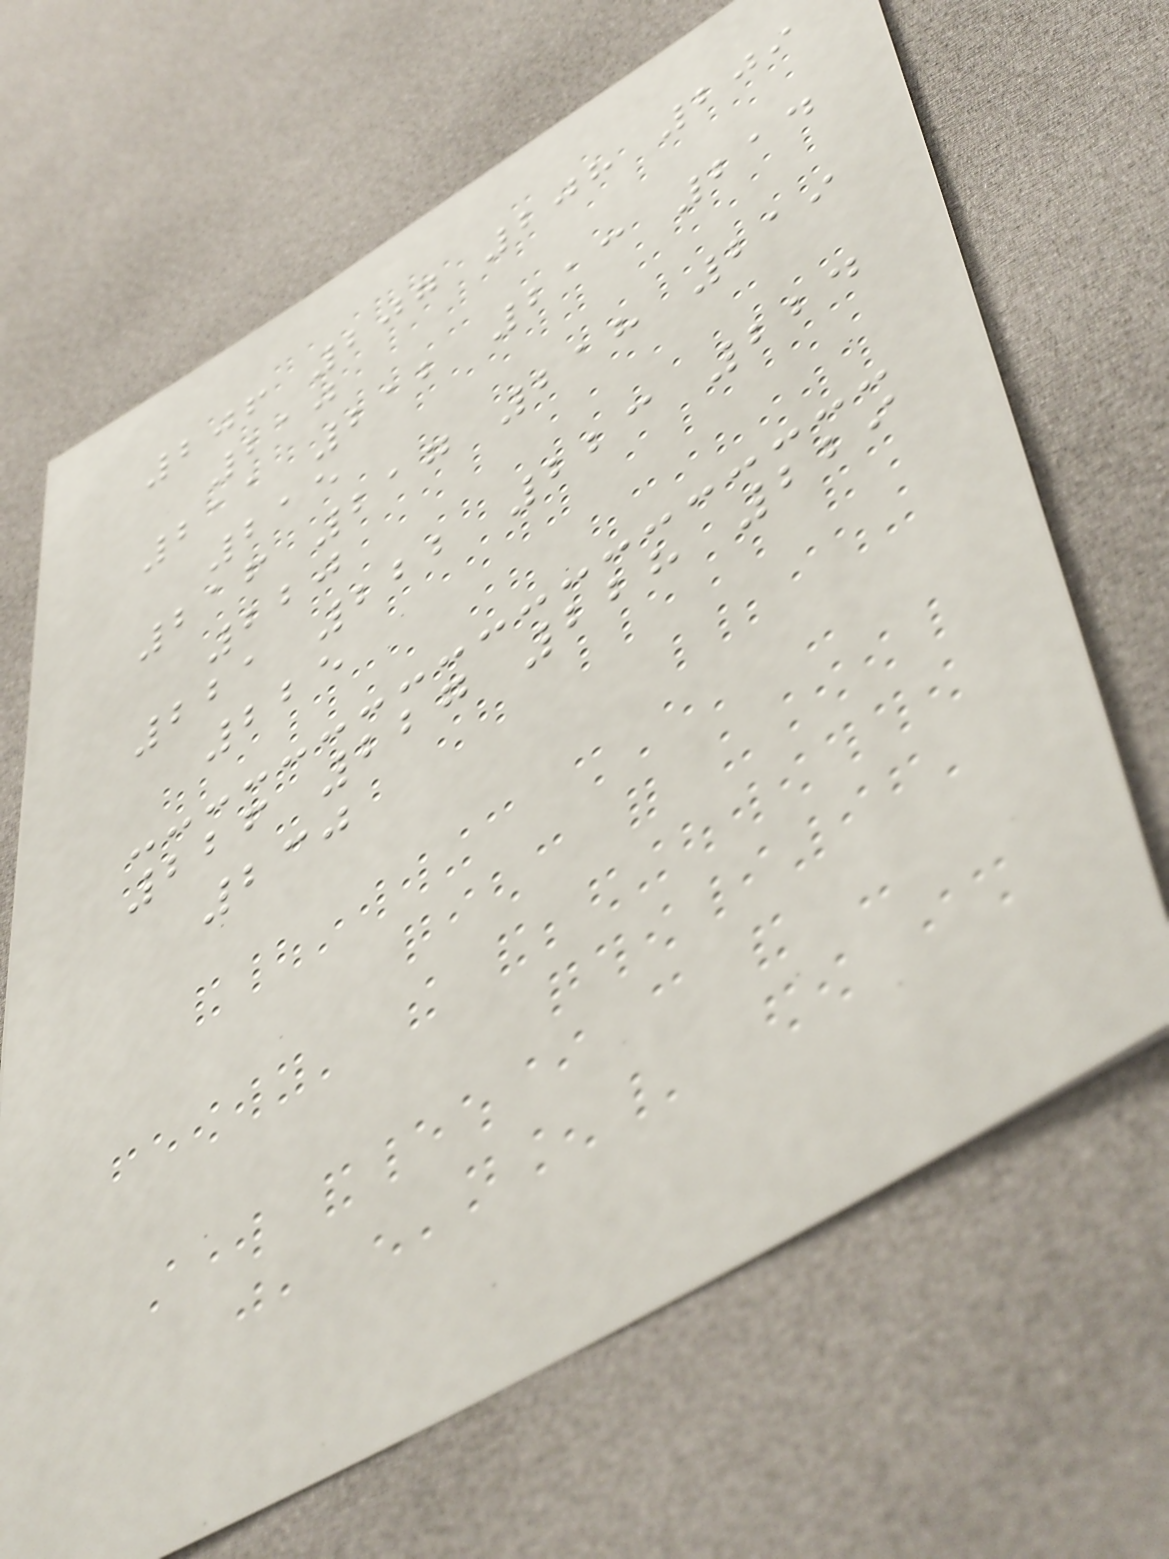206 207 208 209
210
211 212 213 214
215
216 217 218 219
220
221 222 223 224
225
226 227 228 229
230
